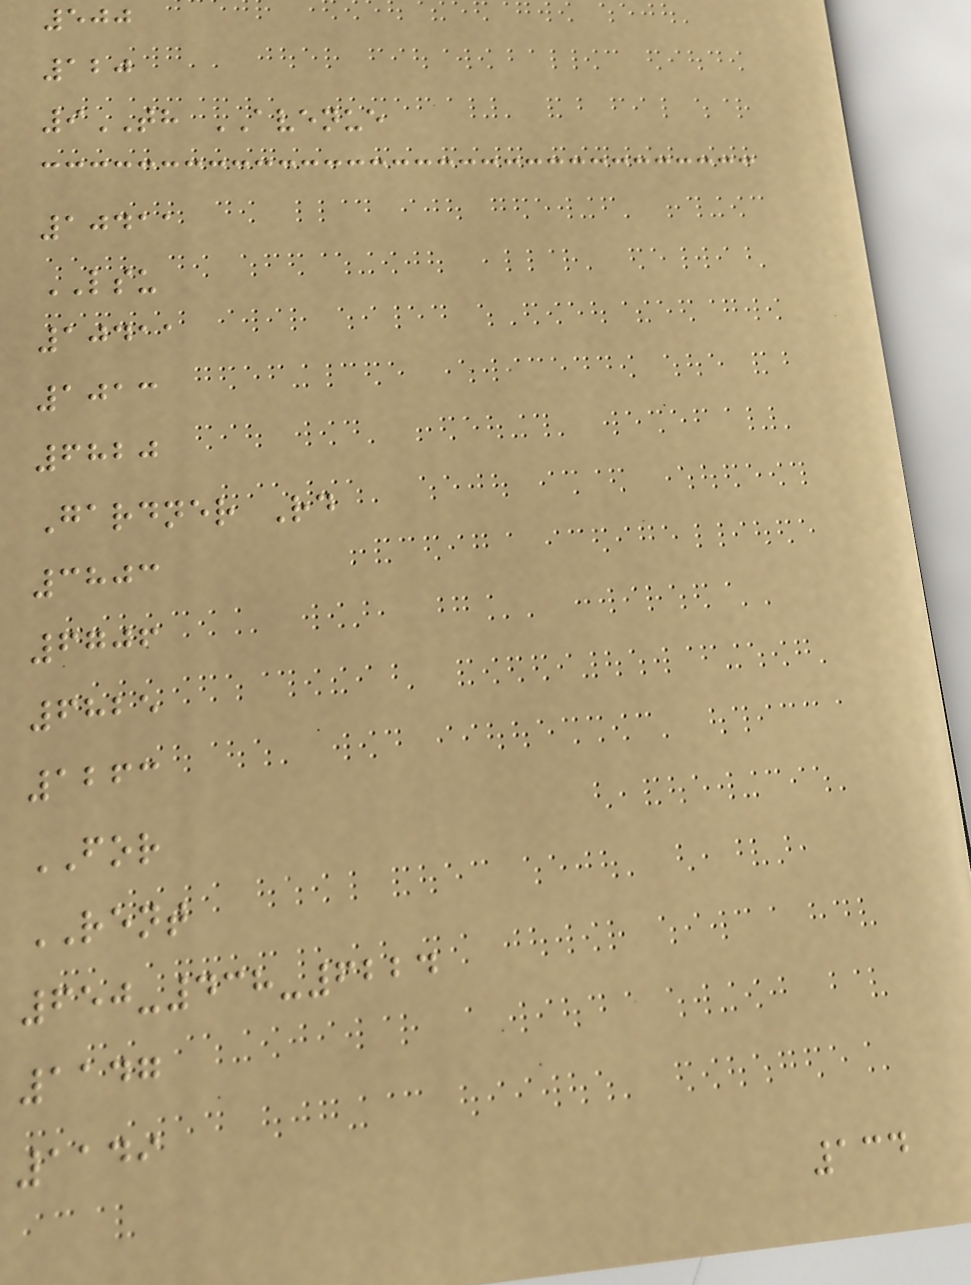500
120
9TH AVENUE
10411
LSU
10411
1013
6820
Gardner Rd
3803
6706
6825
1263
FOR
RENT
650-438-6224
1147
1149
134
